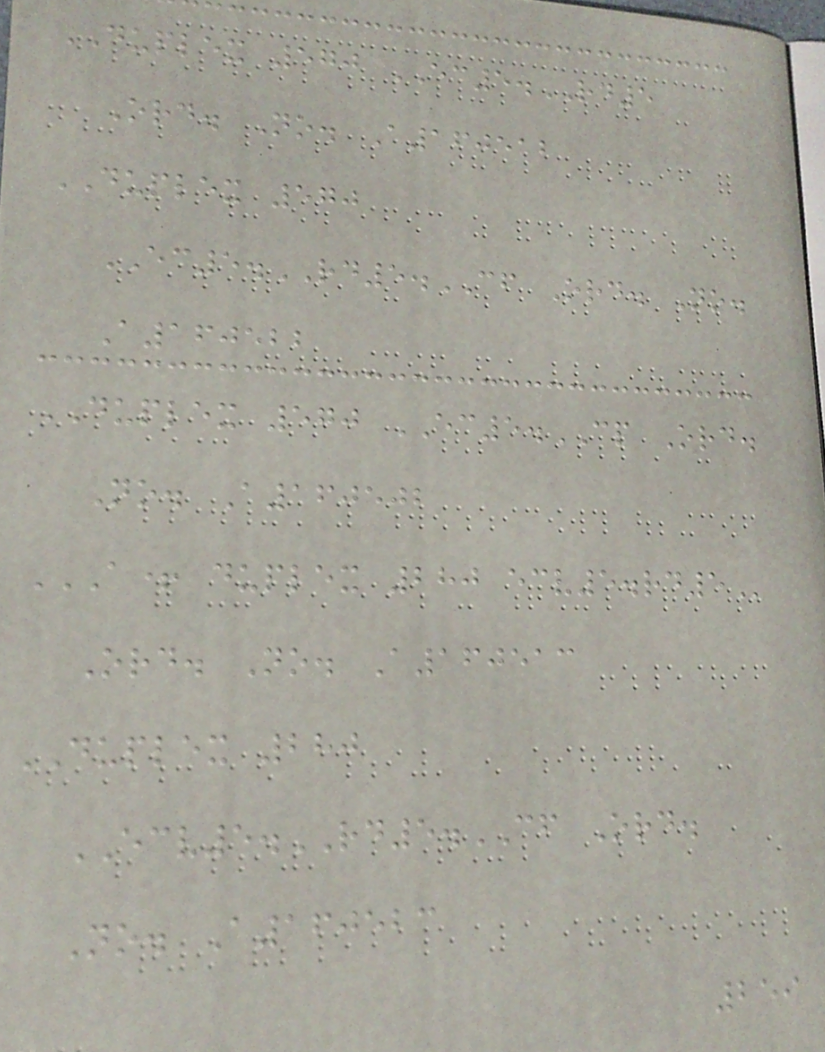DUPLEX 570 EC5.RD5
Ord. No. A160512
DUPLEX 570
EC5.RD5.CF Ord. No.
A160522
DUPLEX 570 EC5.CP Ord.
No. A160502
A+ DUPLEX 280 ECV5.RD5
Ord. No. A160513
DUPLEX 280
ECV5.RD5.CF Ord.
No. A160523
259
